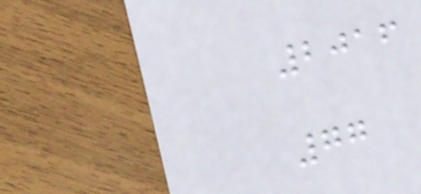2016
77
